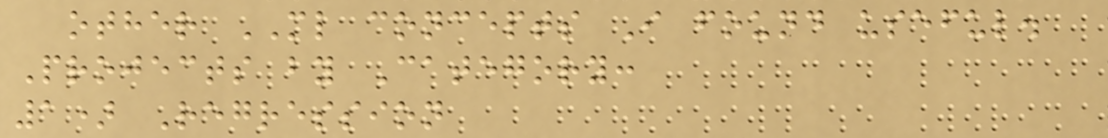other ML concepts I found useful.
Projects by Category:
1) Regression
